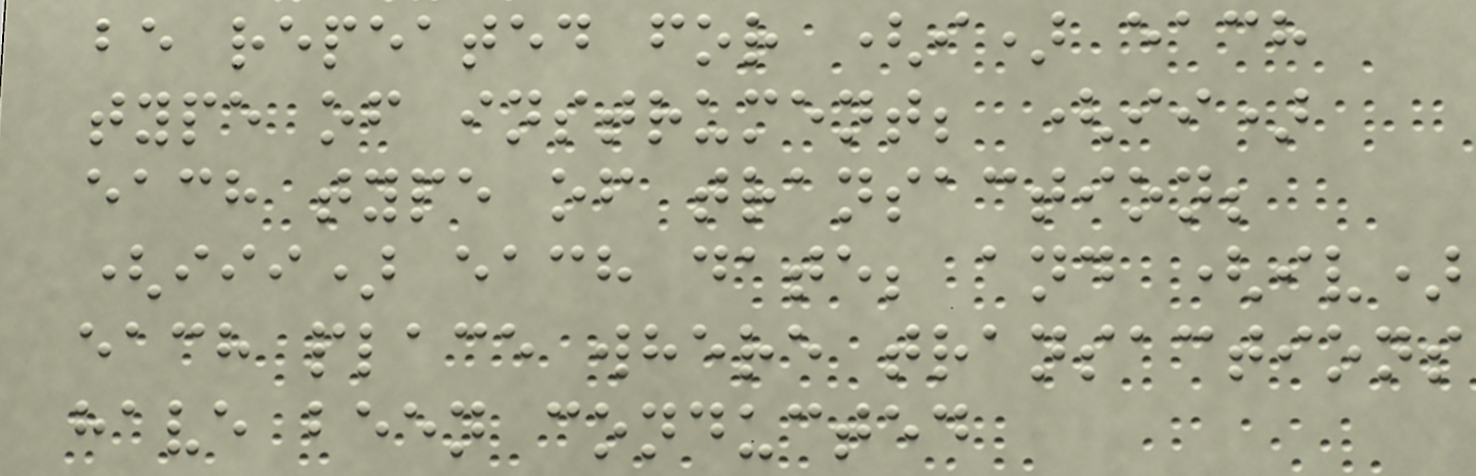be repeated for (i) each
type of instrument; (ii)
each type of transaction;
(iii) each date; and (iv)
each place where transactions
have been conducted
